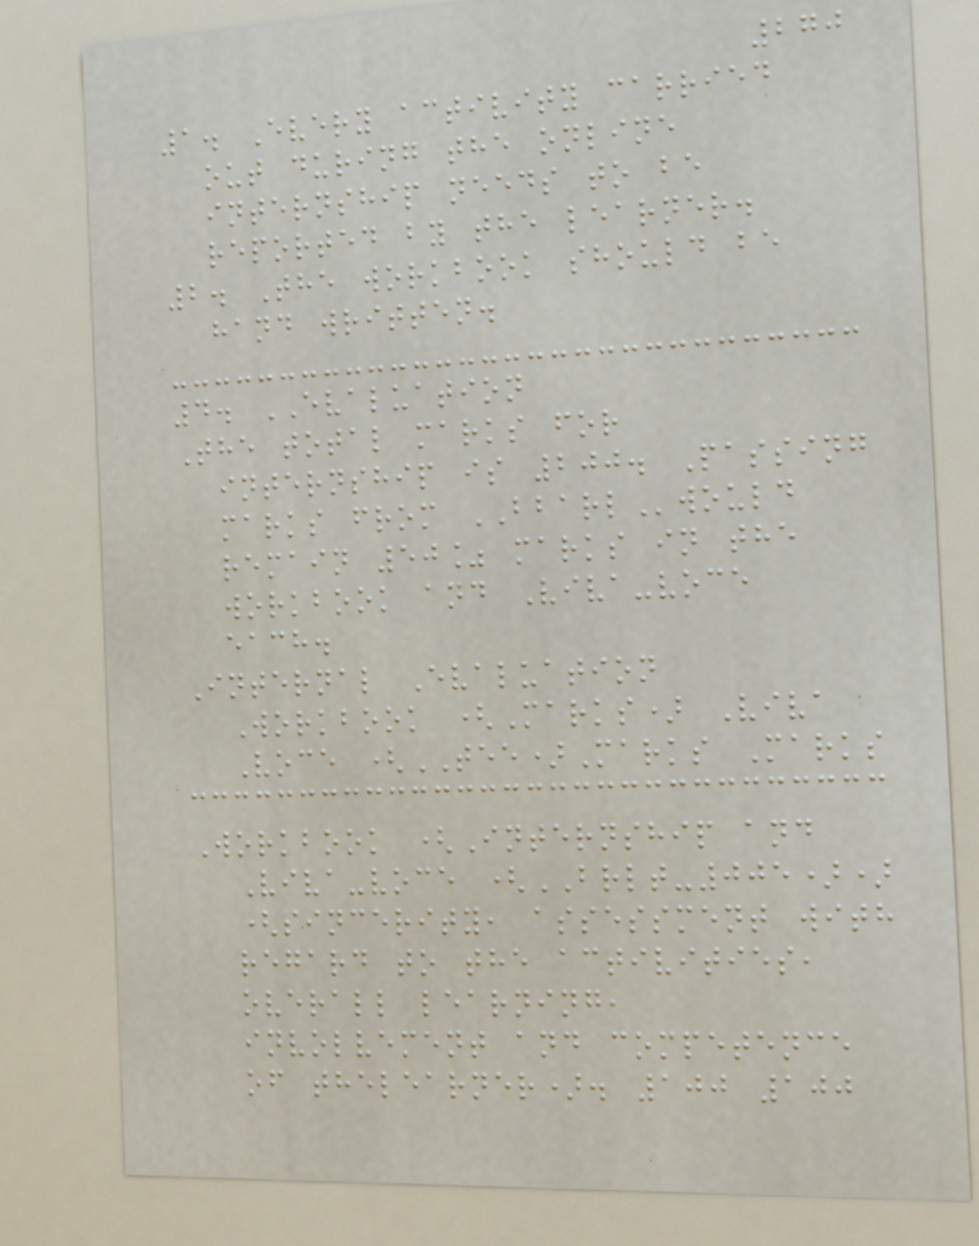270
1. Every activity carried
out during the online
internship needs to be
reported by the learner.
2. The workbook should be
hand written.
4. EVALUATION
The total marks for
internship is 200. Passing
marks from BBARLwould
remain 50% marks in the
workbook and Viva-voce
each.
Internal Evaluation
Workbook (Marks) Viva
Voce (TEE)Marks Marks
Workbook (Internship and
Viva-voce (BRLT-005))
(sincerity, assessment with
regard to the activities,
overall learning,
involvement and competence
of thelearner). 100 100
